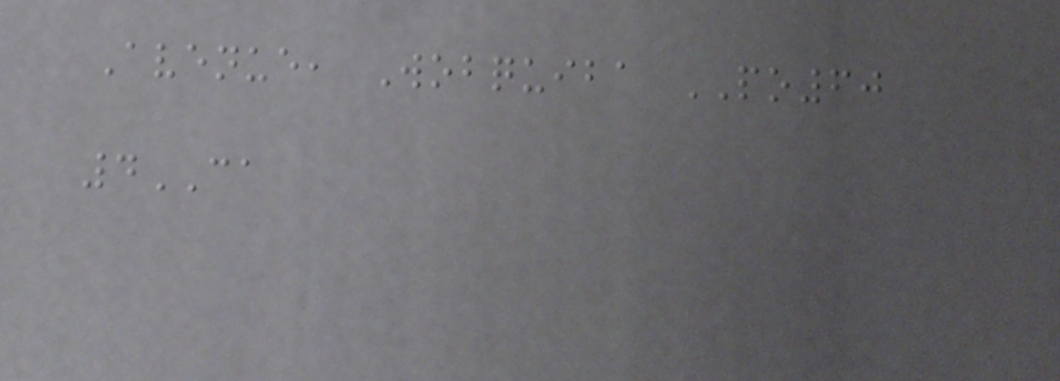Avenue, Wobquiba PO60
4CA
